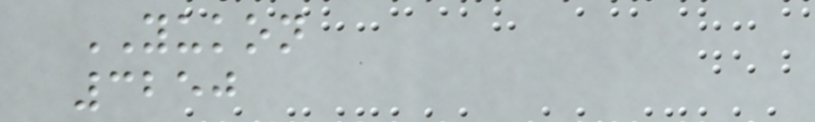YUKON
3250
